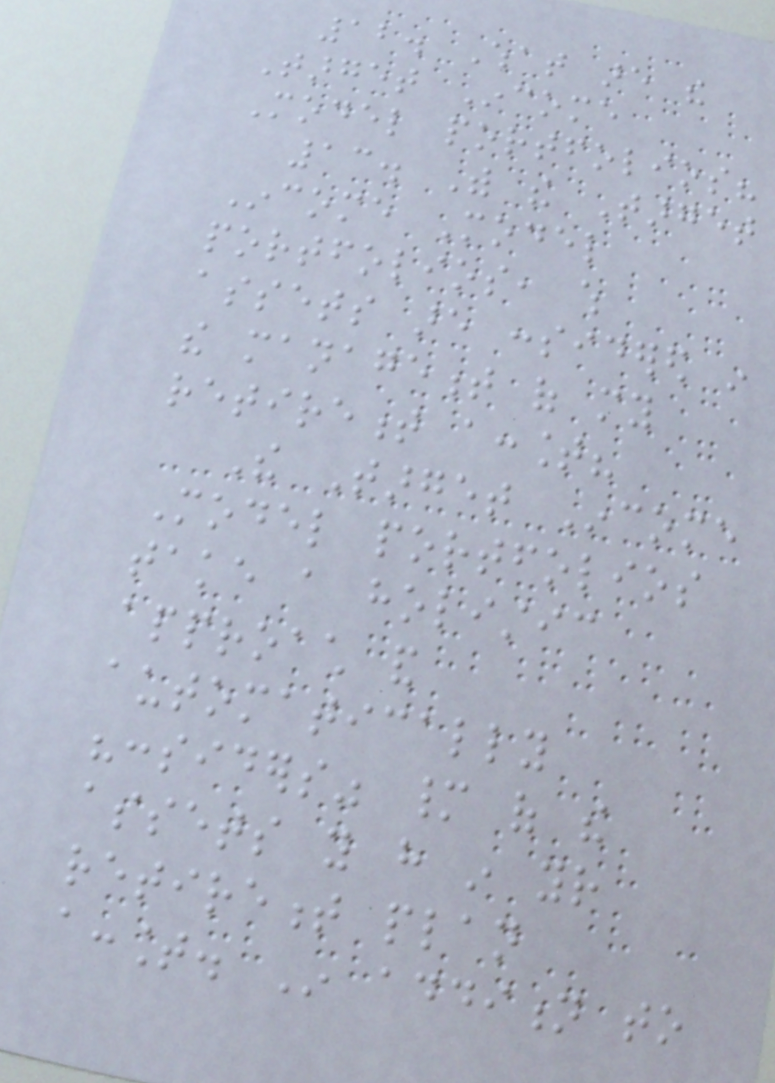12. What are the
Target Income
Model portfolios?
13. With the Target
Income Model
portfolios, which
assets are considered in
the management of my
retirement account?
The Target Income
Model portfolios
take a holistic
approach and
automatically
"considers" many of the
assets you have in your
retirement plan
account. In addition to
